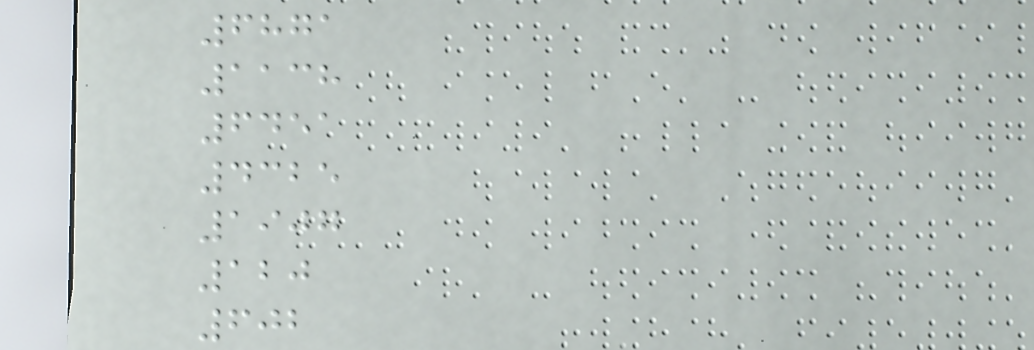6871
1138
6451
4325
1907
120
602
